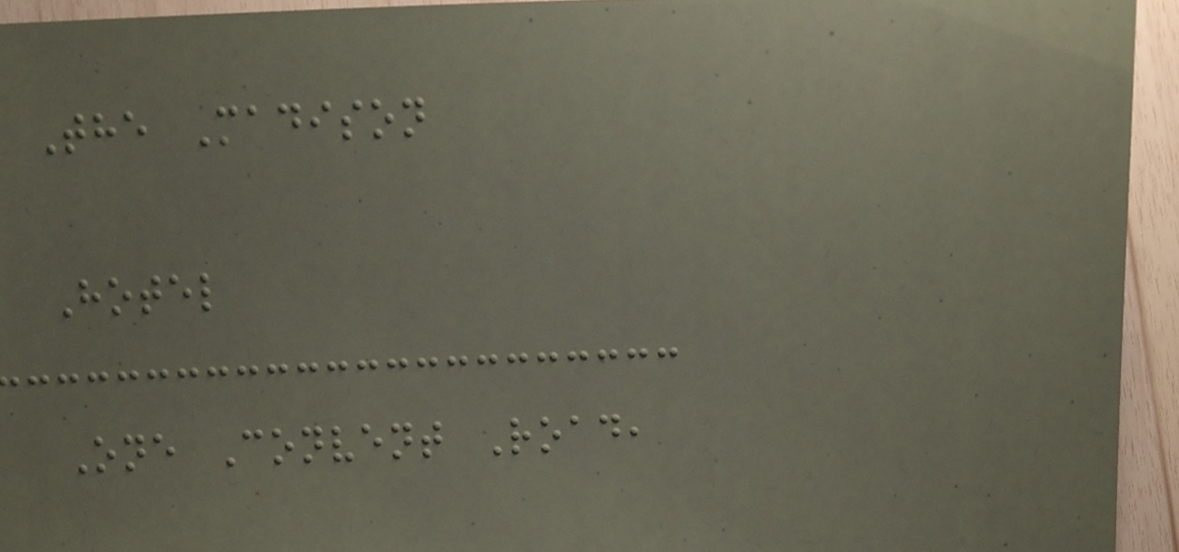The Madison
Hotel
One Convent Road,
